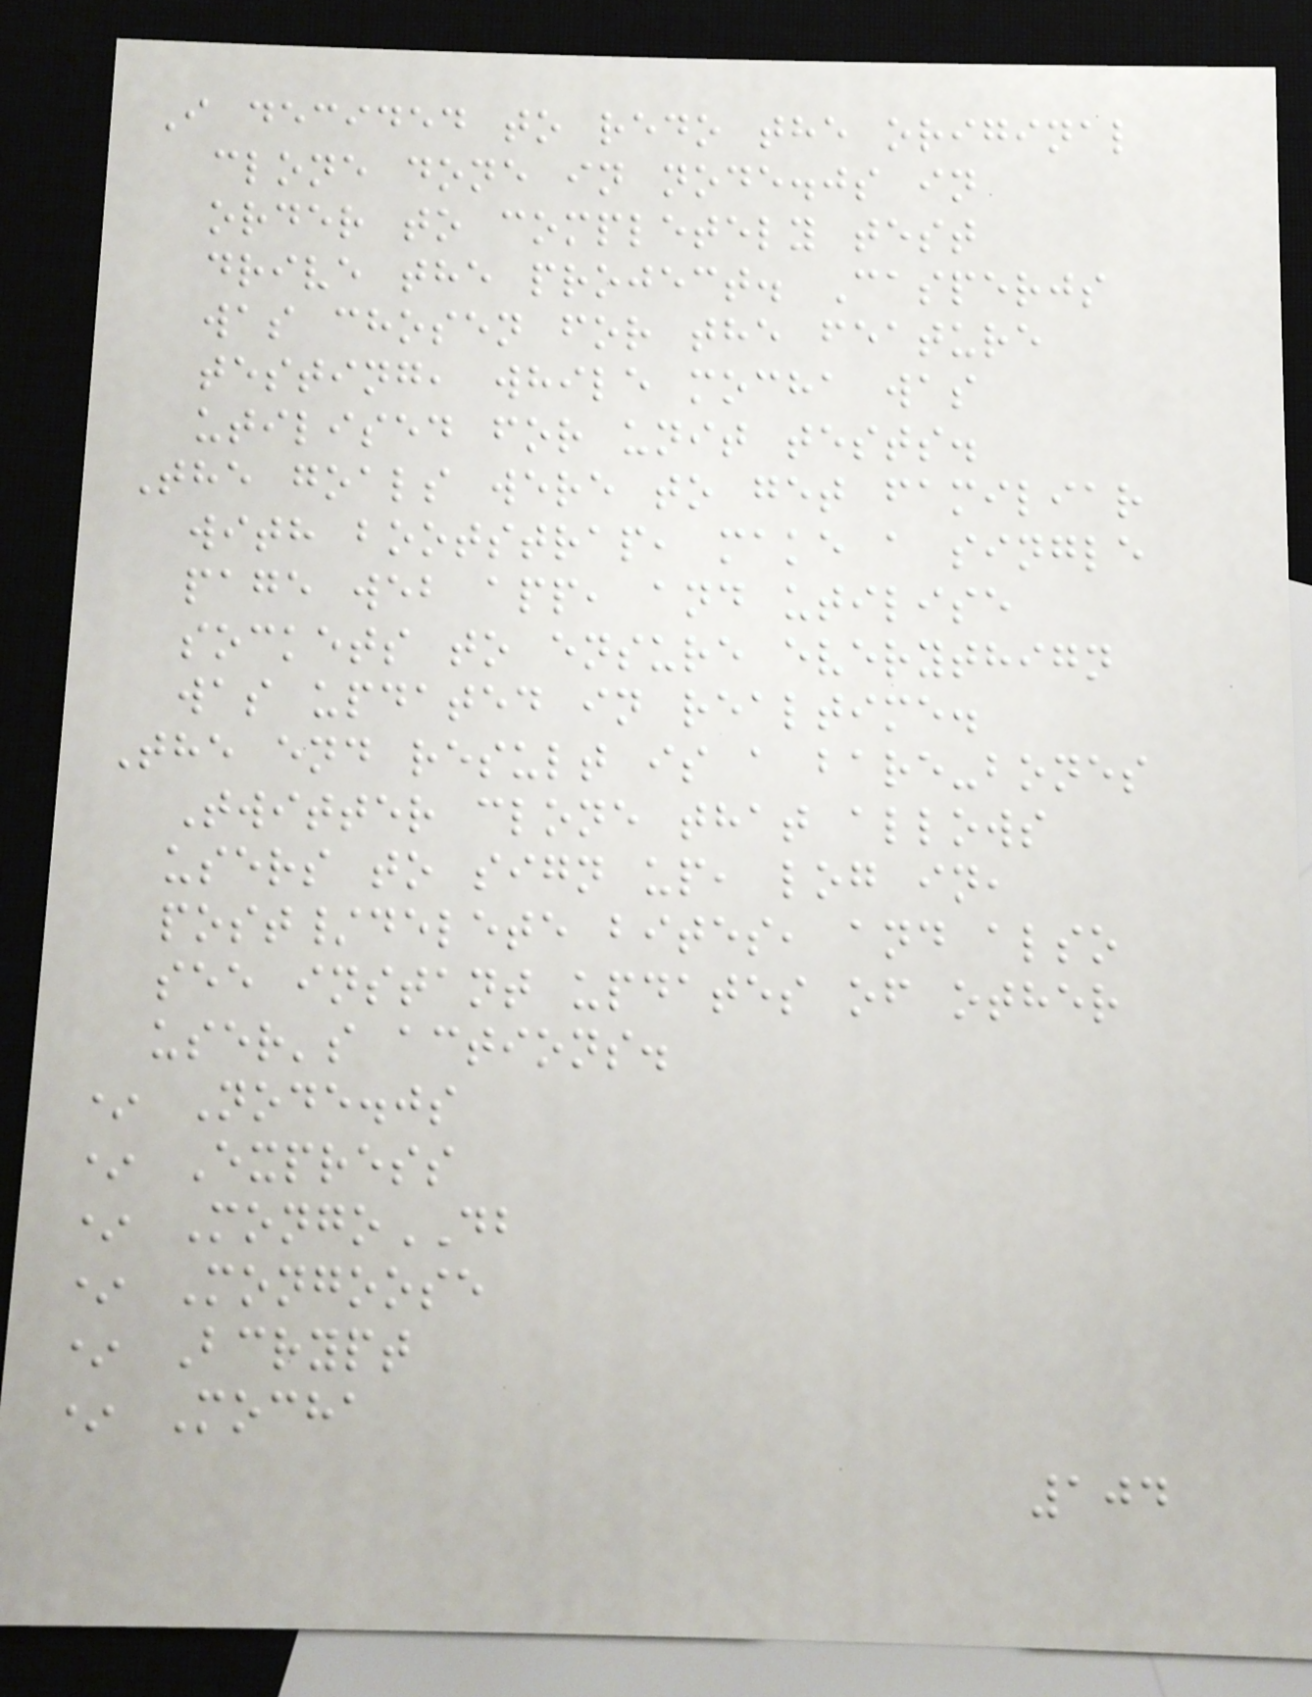I decided to redo the original
clone done in node.js in
order to completely test
drive the project. Casperjs
was chosen for the feature
testing, while mocha was
utilised for unit tests.
The goals were to get familiar
with bootstrap, make a single
page web app, and utilise
sockets to ensure everythign
was updated in realtime.
The end result is a bare-bones
Twitter clone that allows
users to sign up, log in,
post/delete bites, and also
see instant updates of other
user's actions.
* Node.js
* Express
* MongoDB
* Mongoose
* Bcrypt
* Mocha
104
